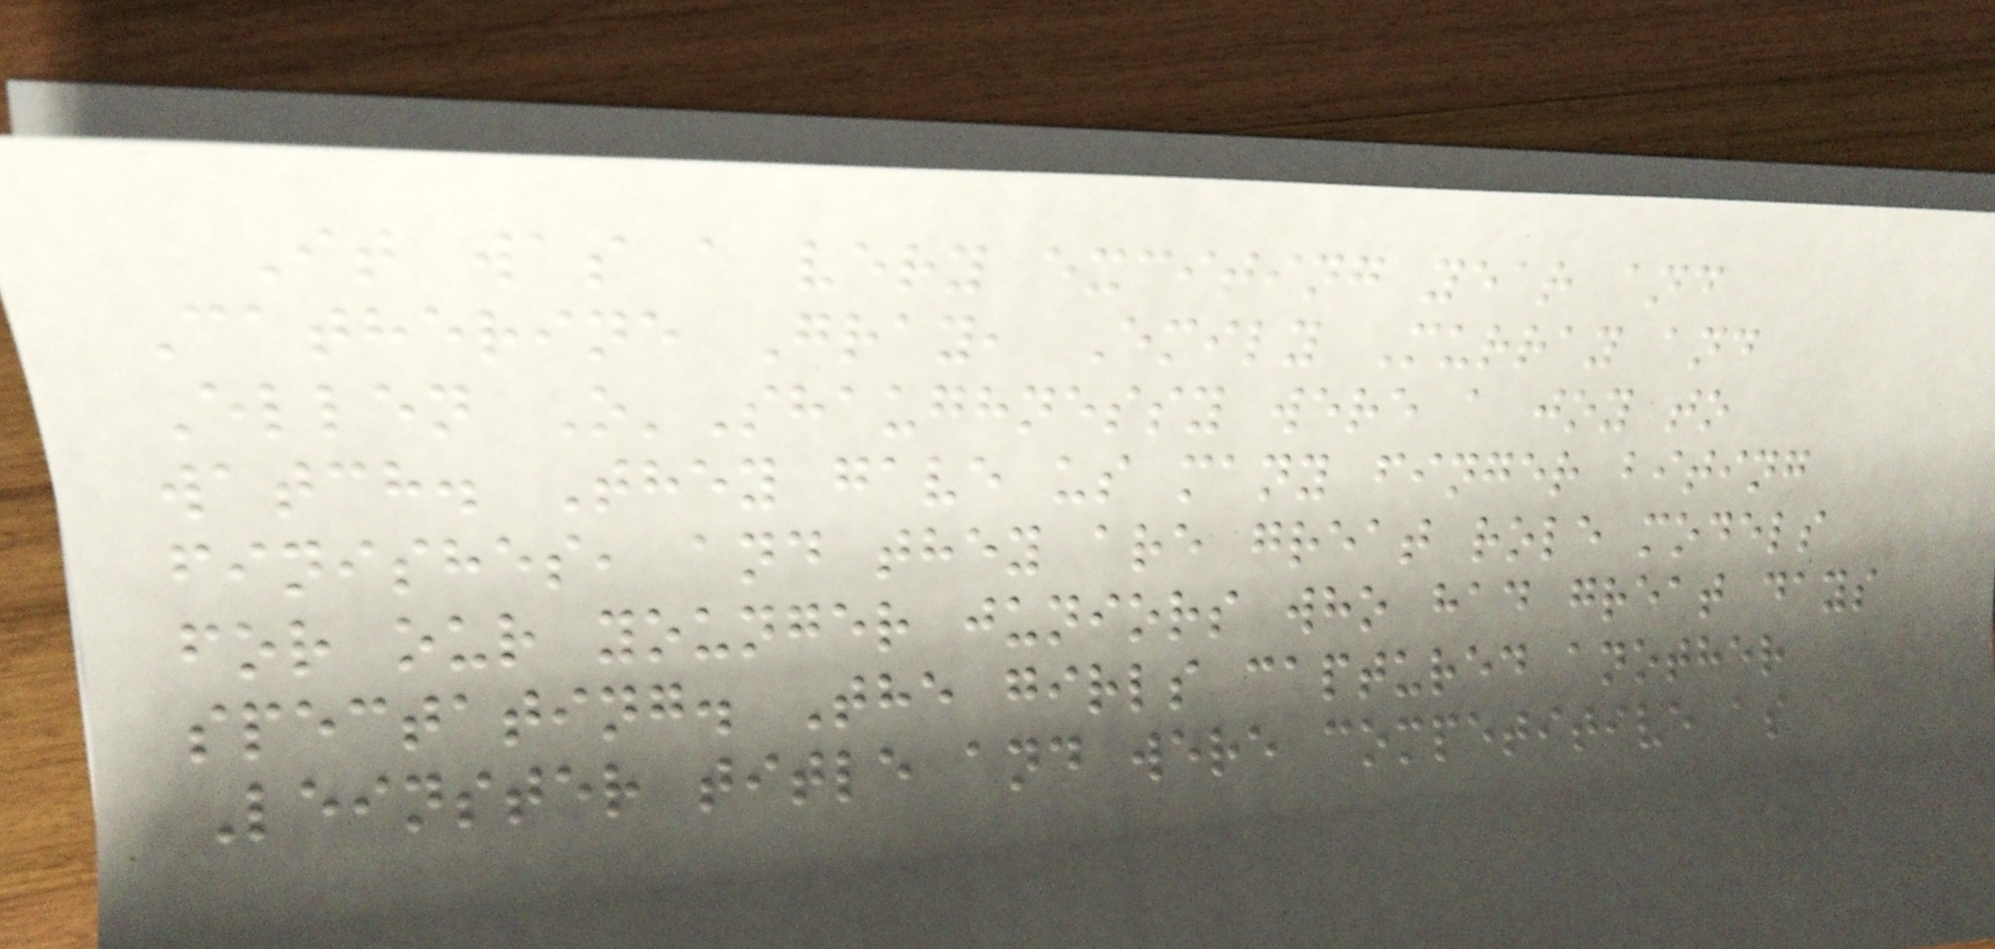It was a very exciting year and
Catherine Gray, Emily Murray and
Ellen O'Shaughnessy were a joy to
watch. They gave us many finger biting
finishes, and they are great role models
for our younger juniors who had great days
spectating. The girls captured another
Leinster title and were competitive as
